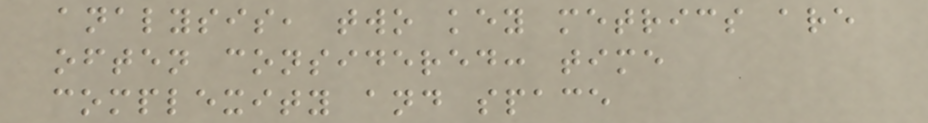analysis, two key metrics are
often considered: time
complexity and space
